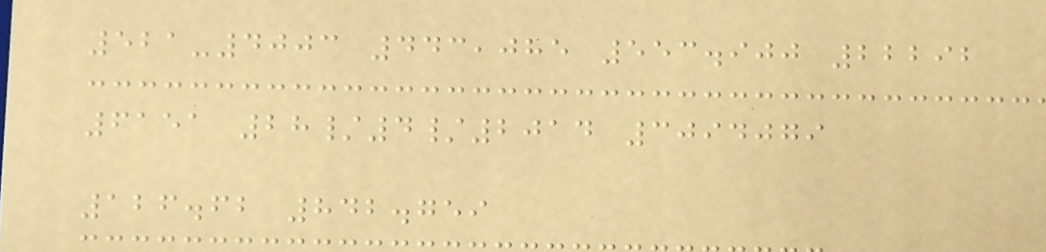521-4003 443,085 553.900 22292
6151 28/4/2014 3094079
126.62 842.759
